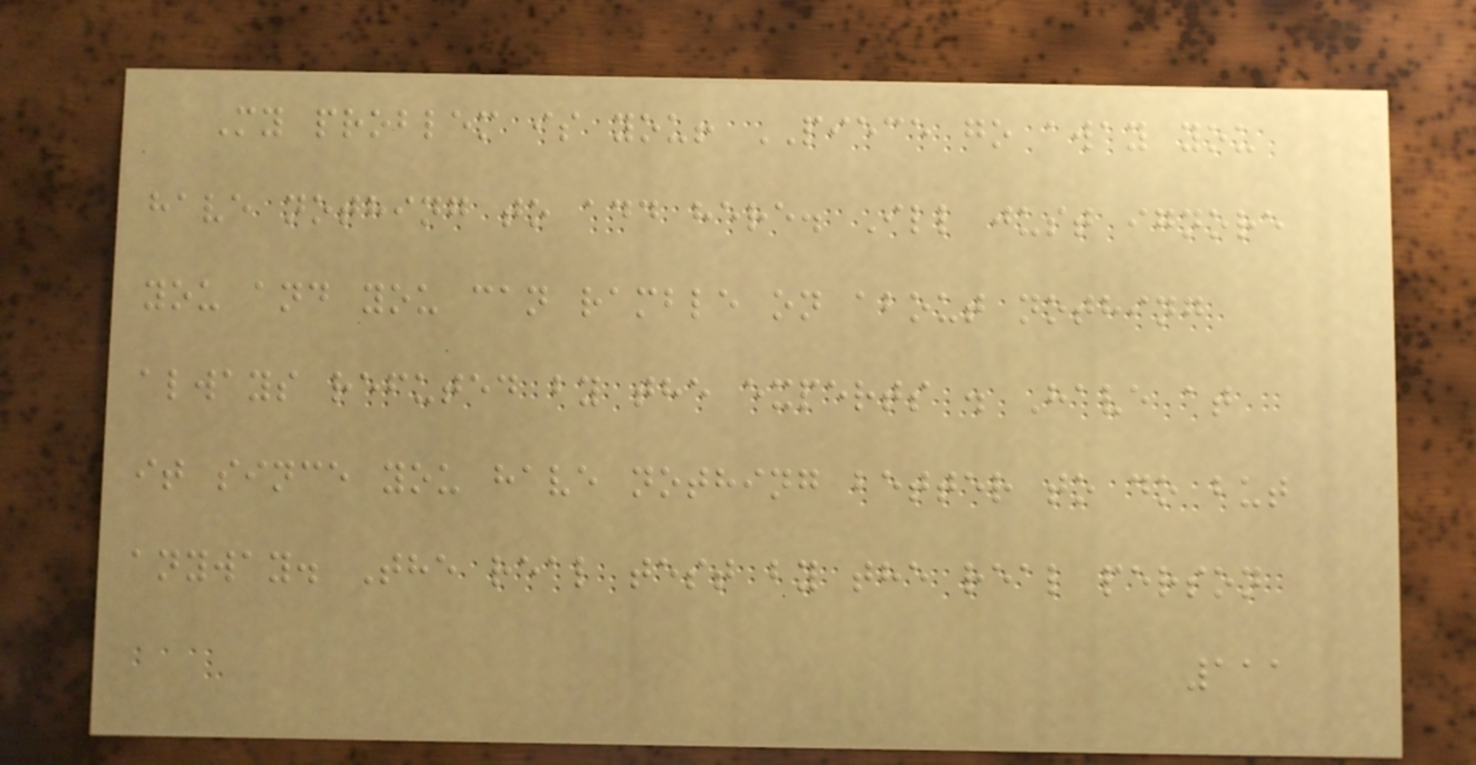My problem is you! PIECE go away you
have nothing to add here. Ill just ignore
you and you can ramble on about nothing
always refuted by the experts . Have at
it since you have nothing better to do but
anyway. The real test by the real person
111
